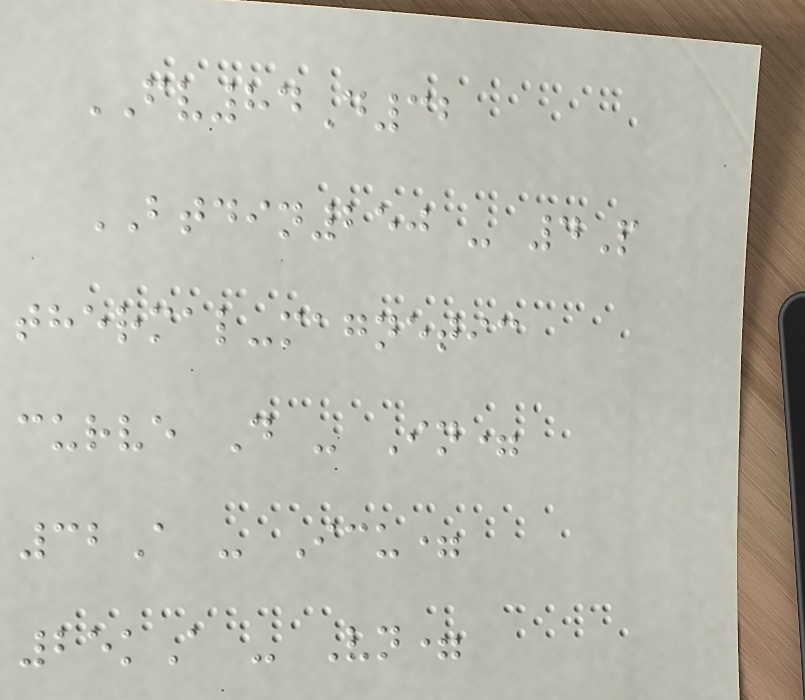FV84D32
BTDIN250 - 4P
thermal-magnetic
curve D - In=
32A - Icu=
25kA - Vn=
